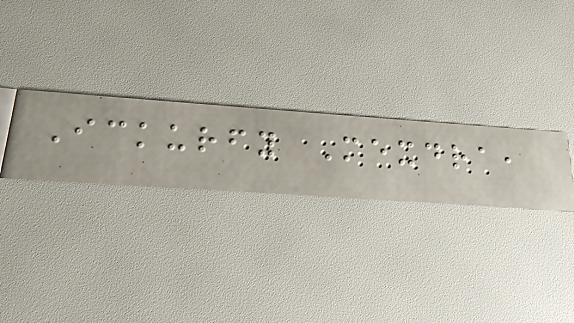Ickurfy Mexdra,
